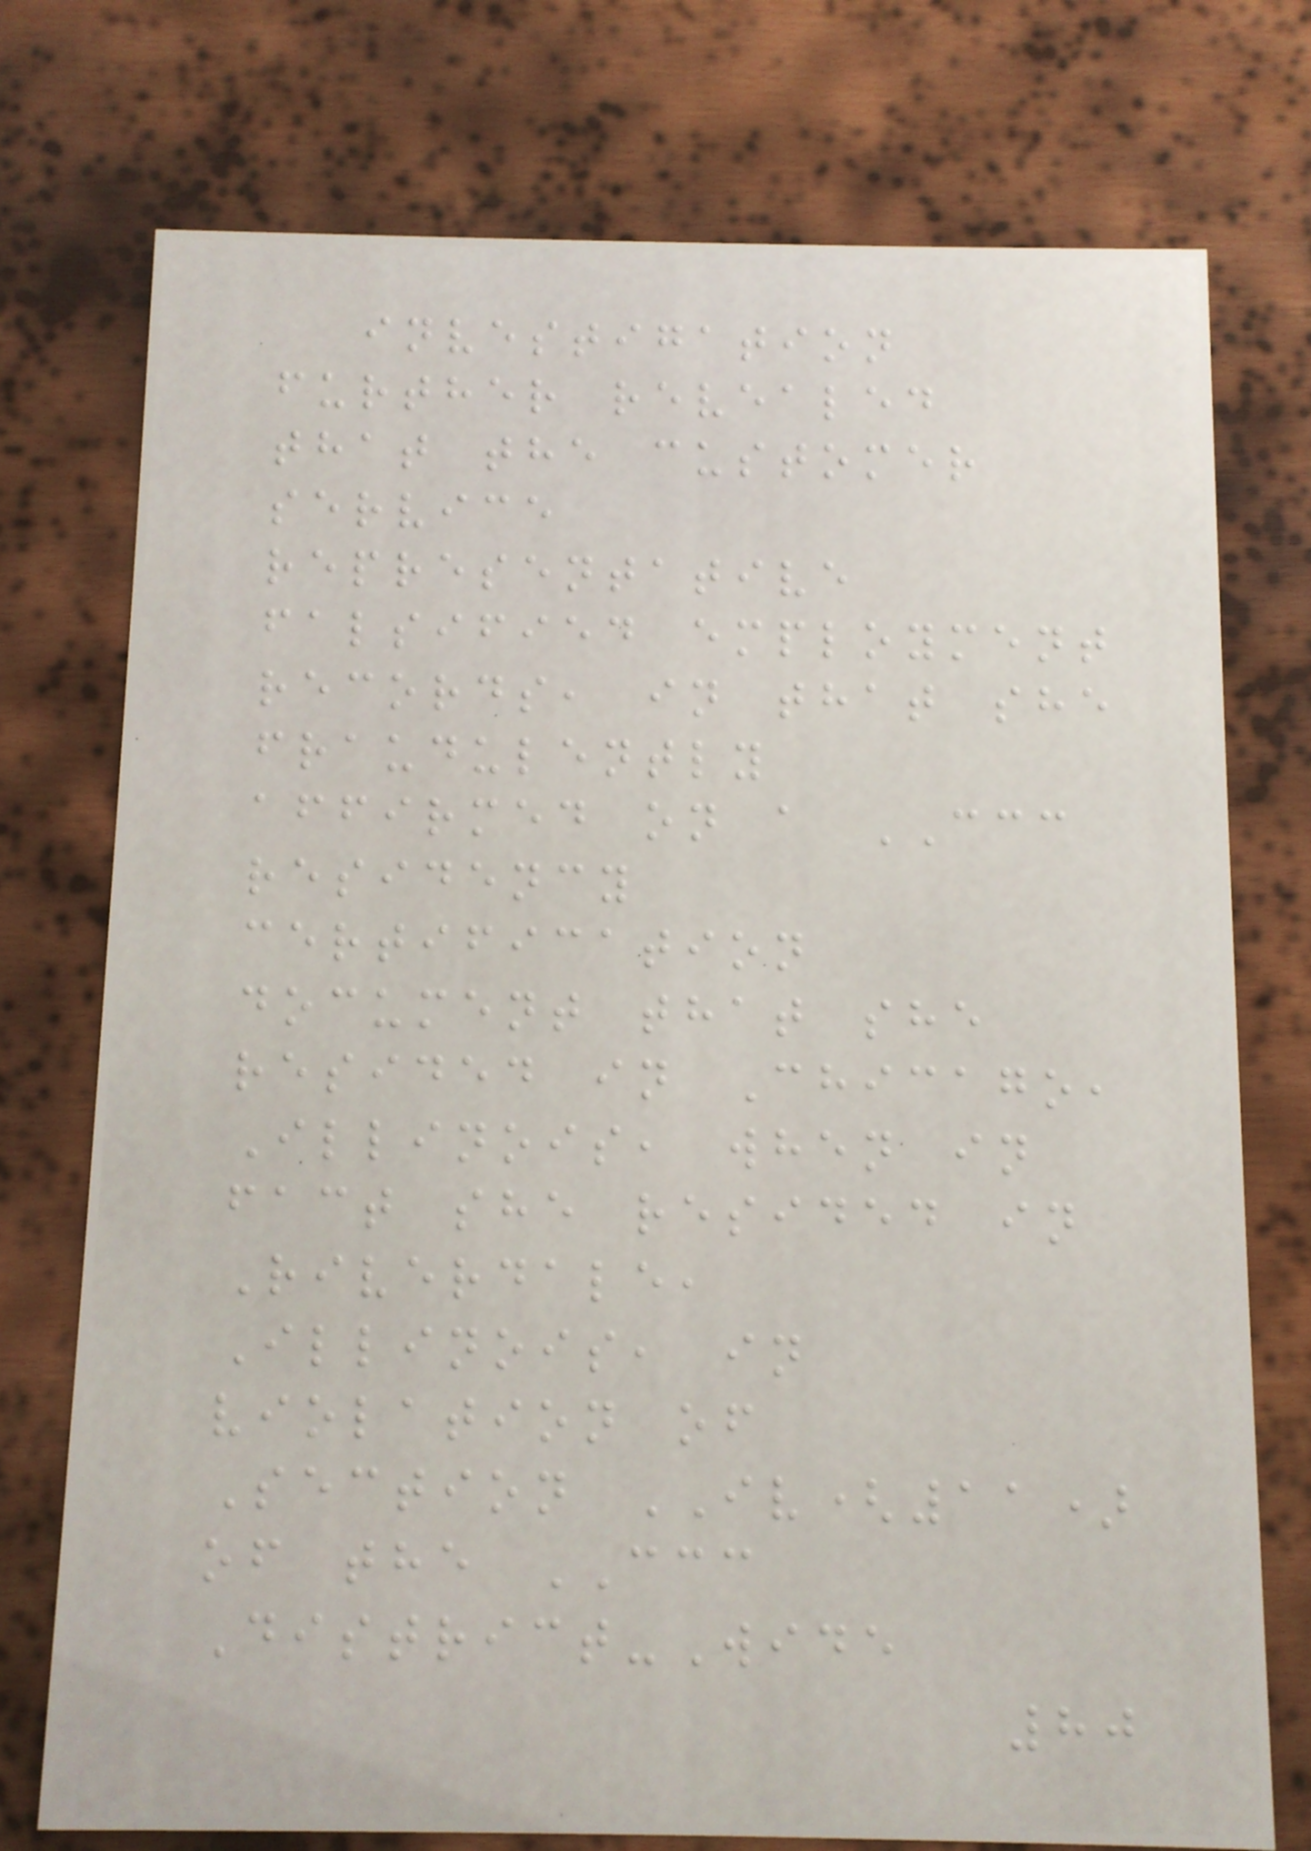investigation
further revealed
that the customer
service
representative
falsified employment
records, in that she
fraudulently
affirmed on a CCC
residency
certification
document that she
resided in Chicago,
Illinois, when in
fact she resided in
Riverdale,
Illinois, in
violation of
Section IV(11)
of the CCC
District-Wide
80
